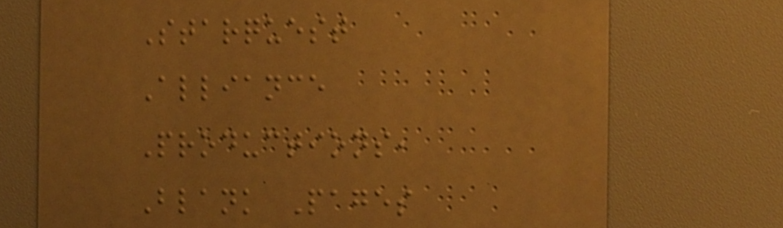Starquest
Alliance
Productions,
Blank Pages
